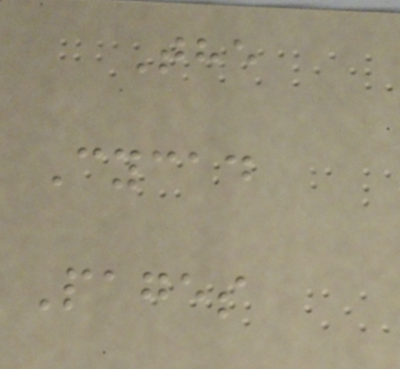The
Cycad
Pages
